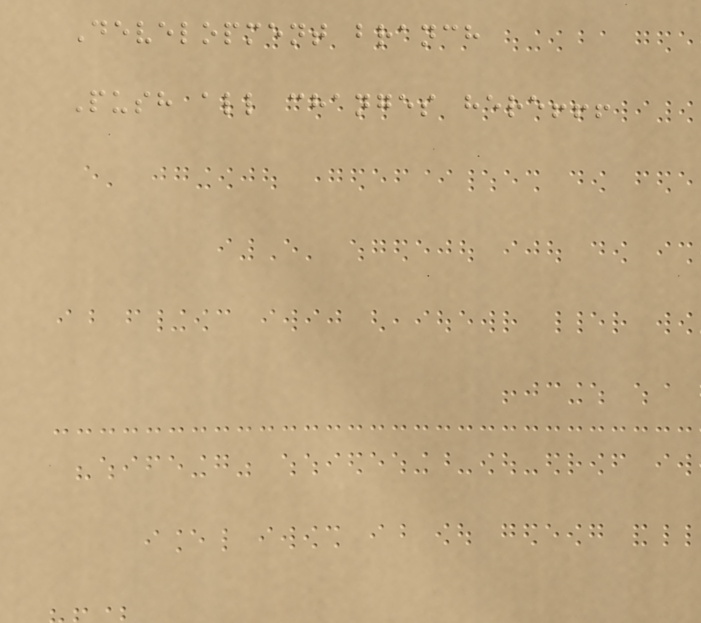Development branch
Push all changes here!!!
